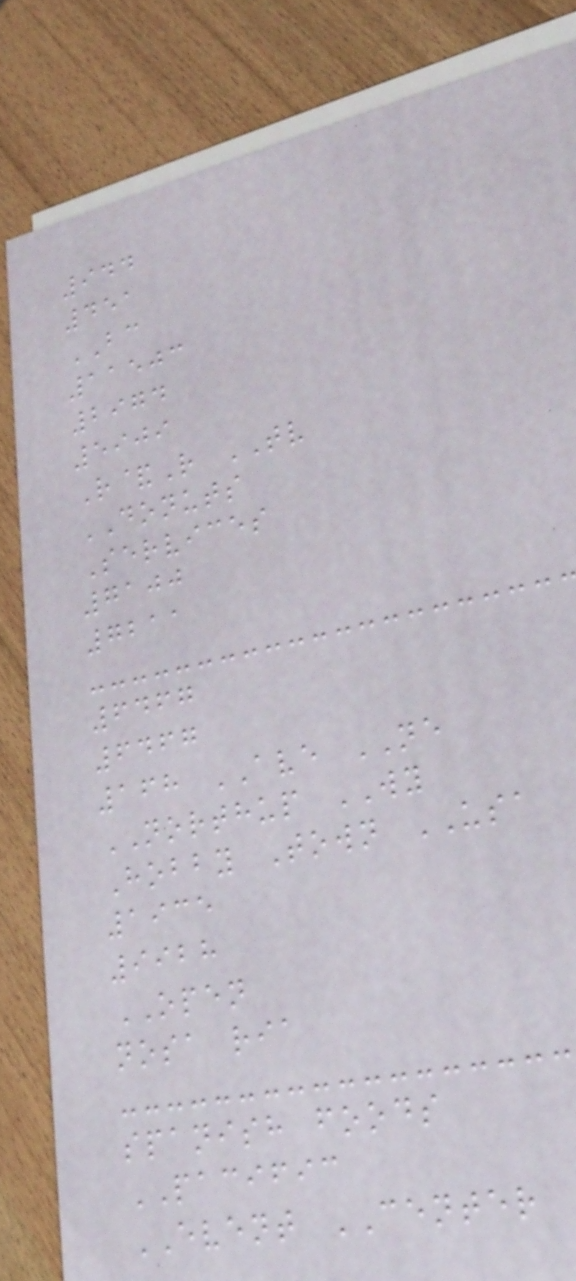944
451
BC
11503
2974
5909
R&R TV
DONUTS
Services
7100
7211
6467
6467
168 AVE NE
NORTHUP WY
Hobby Town USA
1935
9928
OPEN
nosa ria
spanish foods
PACIFIC
EVENT CENTER
